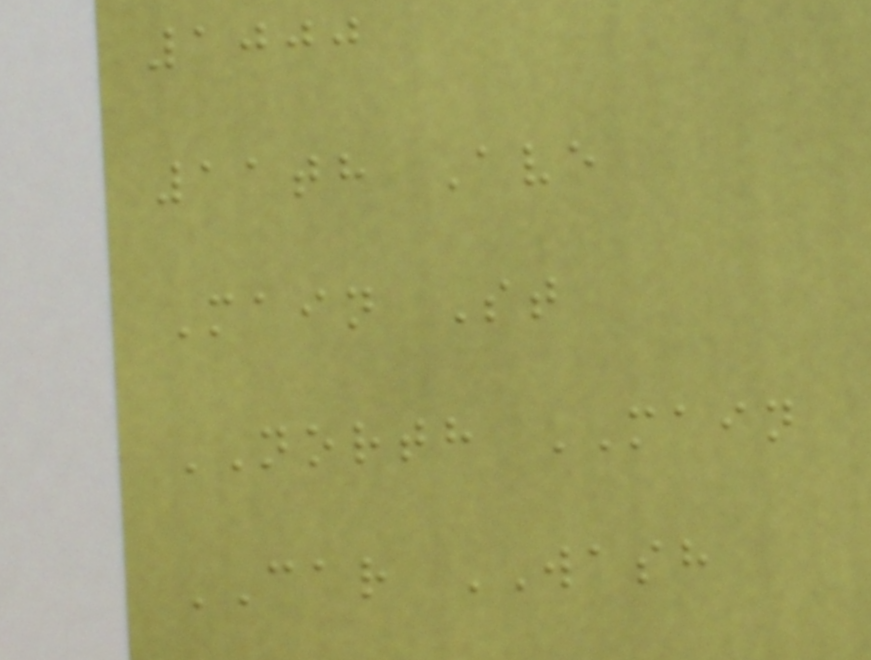1000
11th Ave
Main St
NORTH MAIN
CAR WASH
